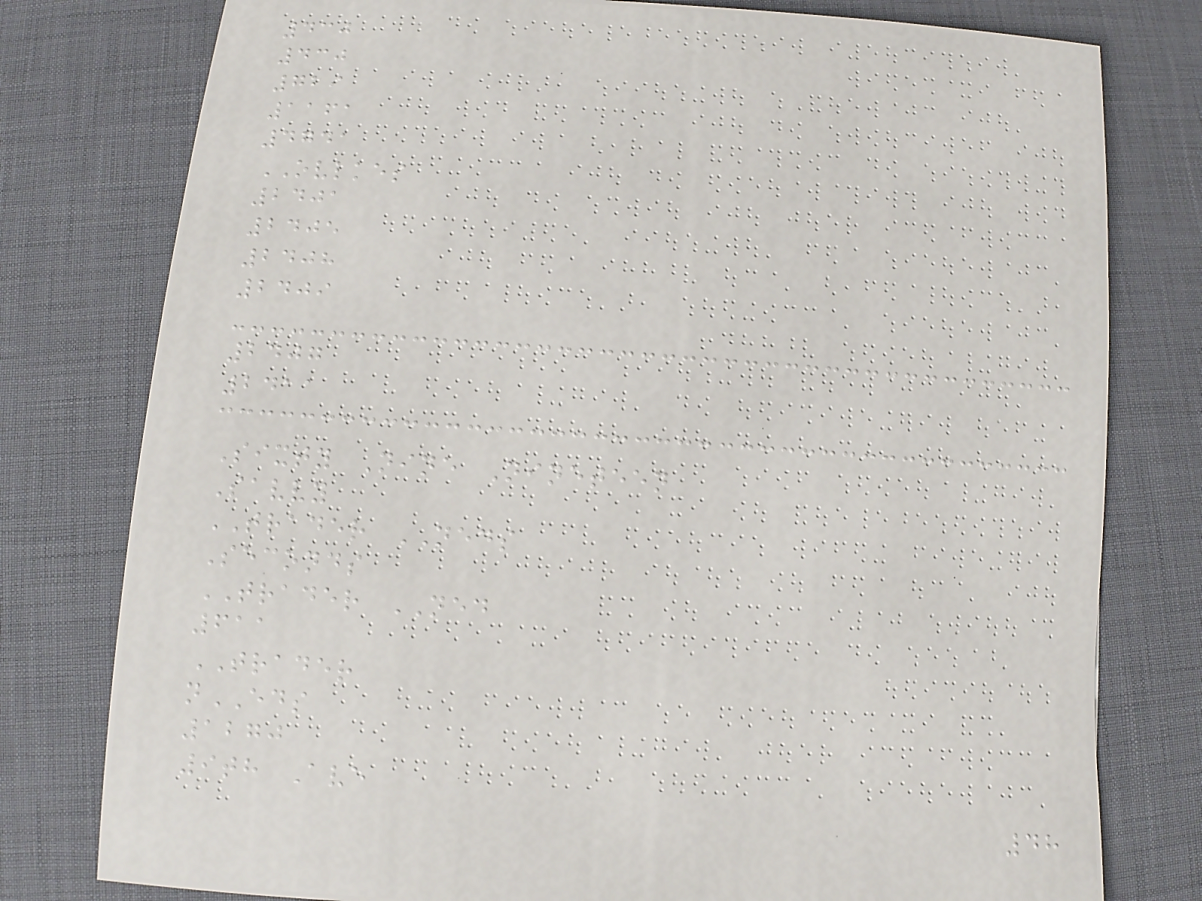430
430
729
1161
4741
OVLKES
2401
2405
2408
2409
2407
2411
Sixty Nine Nineteen
Savvy
TRADER NEDS
Seconds
TRADER NED
611
TRADER
nEDS
1270
9th Ave
48
